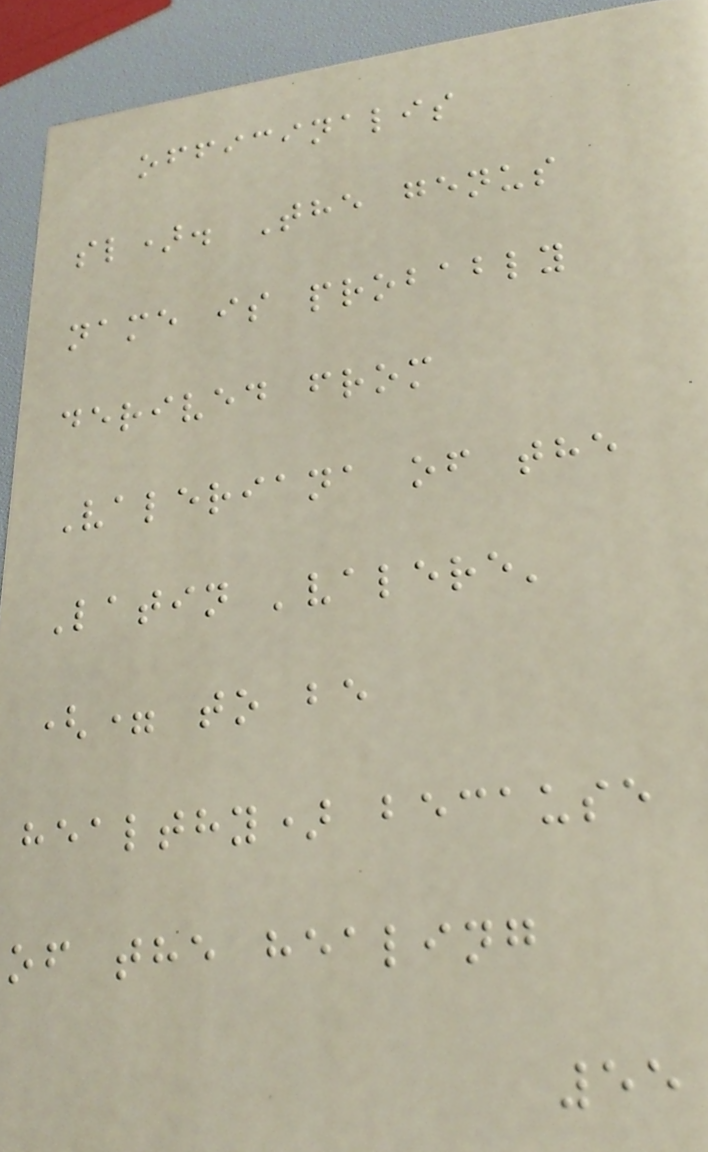officinalis
sl). The genus
name is probably
derived from
Valeriana of the
Latin 'valere'
(= to be
healthy) because
of the healing
55
